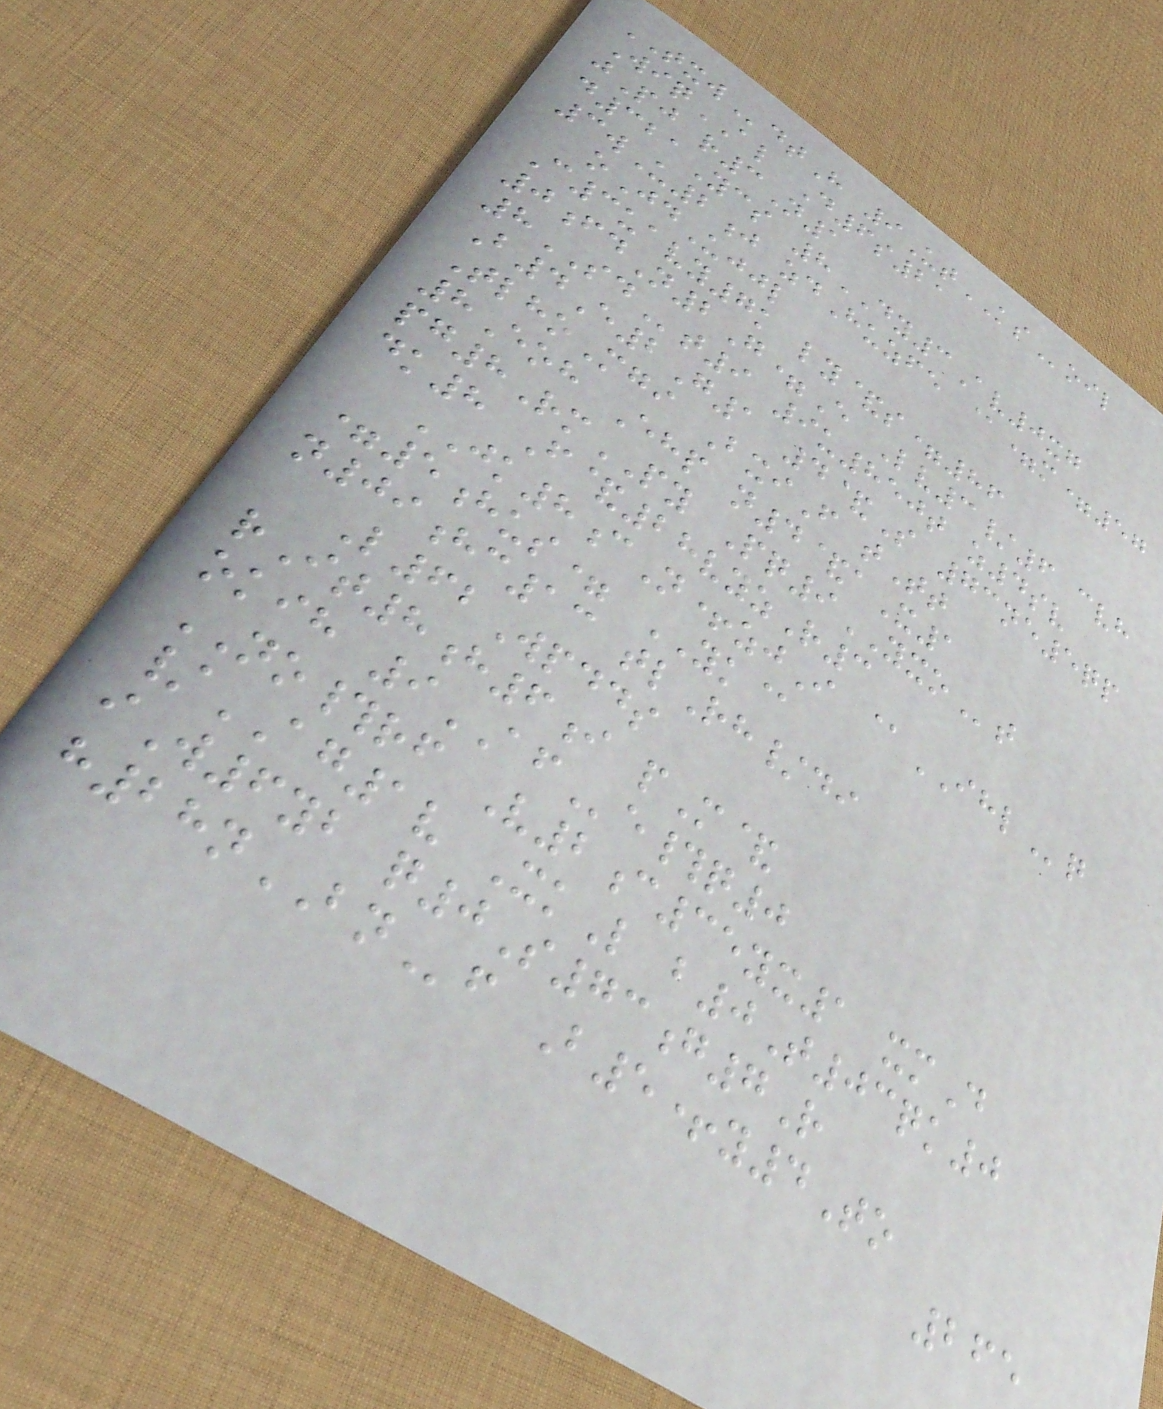TXWdtH 9UtKSoil
WiqAL D6s21
jPj r3N1
d321Ycs 8DY3Av0xg
3wU2j zdHuzfe @=m=57
oJdUjjl
C3uavy7k ly&s=86
0fdN2G=E Lv3/6 cvh
8SDt9 9u850t z4sv
B4E2G1 4&S 73ne5qp
TlhoMgi BxiF tTt
8Eoh Ehp n4&aX1
pg8RmPY Pq9YXOt
dk8 F&28vyzR3
JK8cN+zjI @IHLq
=5hus= YK@
n09hc13 tlRh/di
L62Wpdds
rIt8h6i pM&
okih 9AFe#q0
NO#rf V2c35yx1 xmD
/AG1v XkL b0T03qk0
iW6yb q0S73g7R
h28nBNf B5+y4To
265
